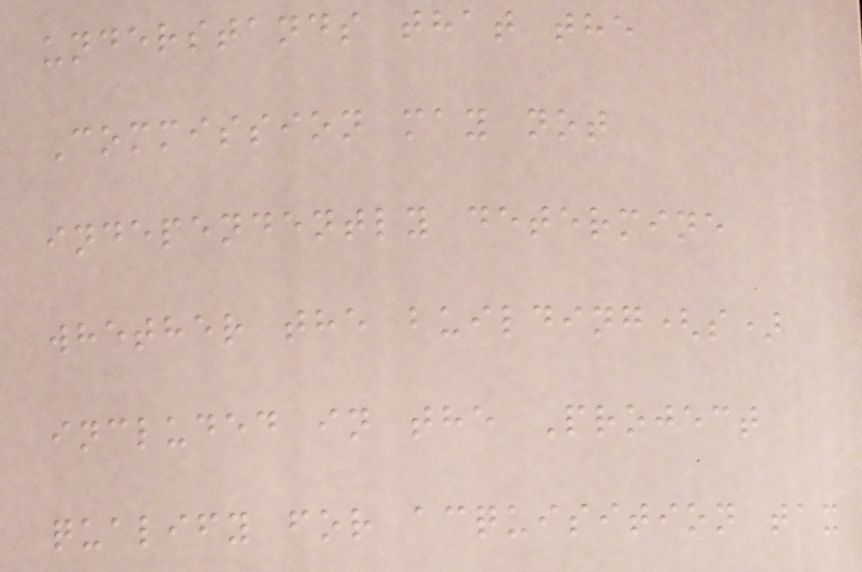understands that the
Commission may not
independently determine
whether the building(s)
included in the Project
qualify for acquisition tax
